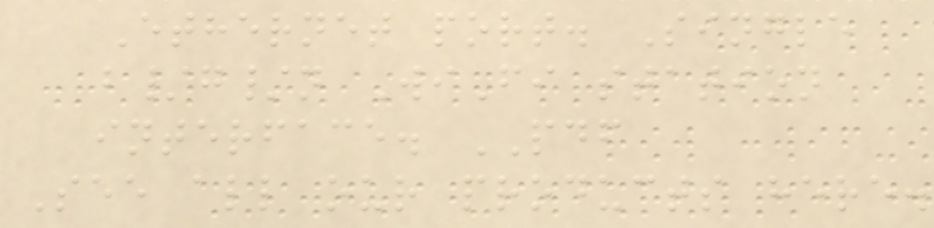Ethernet port. Single
b/g/n WiFi station
interface. PDF
See all our products here.
